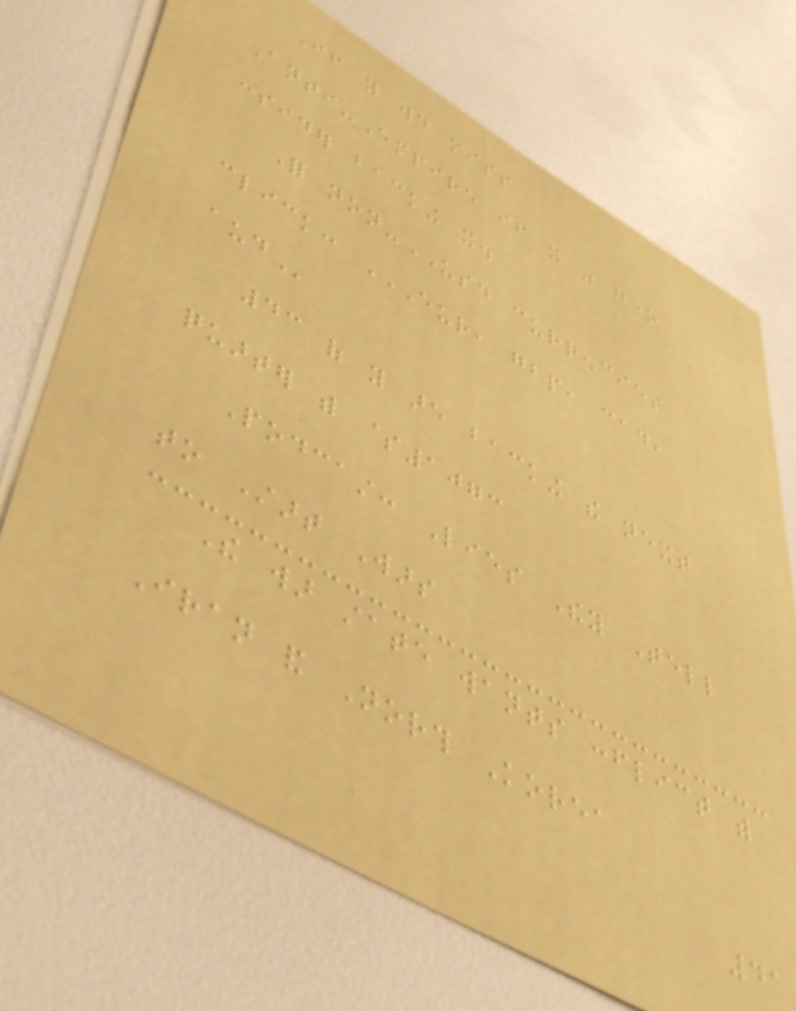If you would miss
Anti-Empire if it was gone
consider backing it.
For non-USD currencies
click: EUR, GBP, CAD,
AUD
43 of you are backing the next
quarter with $1073
Podcast: Lies They Tell
to Start Wars
The war state wants conflict with
Iran and North Korea
41
